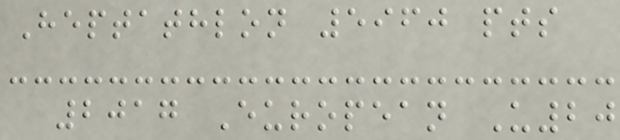Heptathlon 5960 pts
2017 European U20
